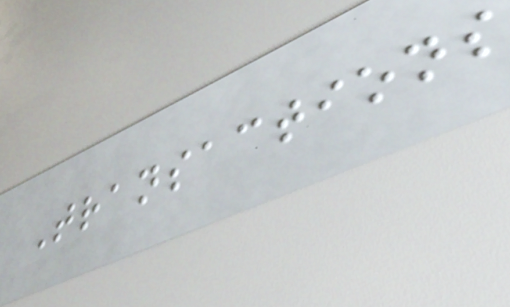Transactions
